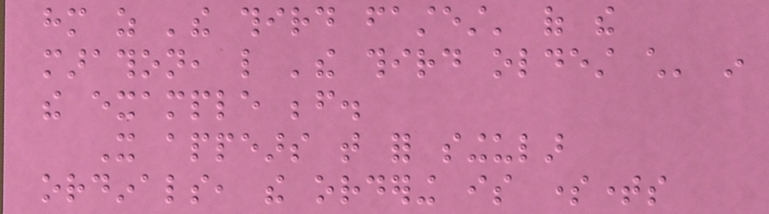him as 'the third fastest' of the
marathon, like 'the third oldest child' in
the example before.
It appears that for singular
ordinals, the ordering is sometimes
